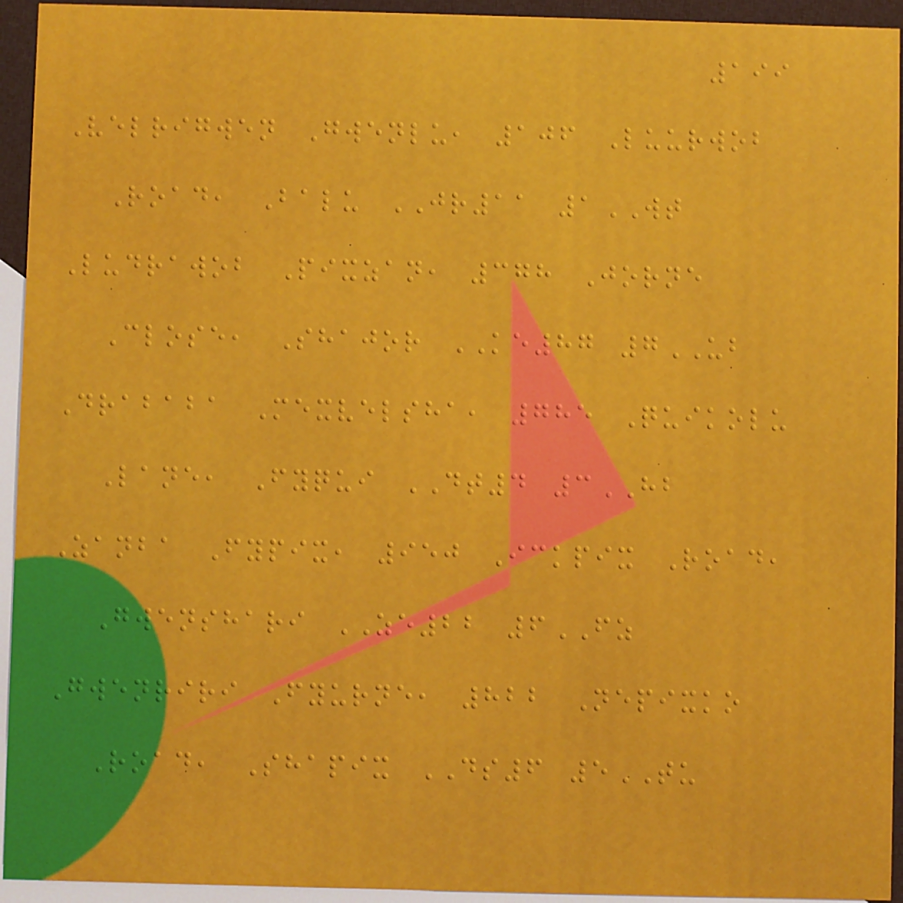199
Velrigwen Gwenlu, 106 Luurwob
Road, Balu JR11 1WT
Ludrawob Pixzan, 378 Jorne
Close, Shajor KE87 7UB
Drababa Mexvelsha, 785 Quikolu
Lane, Fyqui DT4 3HB
Zanba Fypix, 950 Ickpix Road,
Gwenshari ZE22 6FZ
Gwenriri Fyurne, 822 Nepixko
Road, Shapix DS6 5TU
